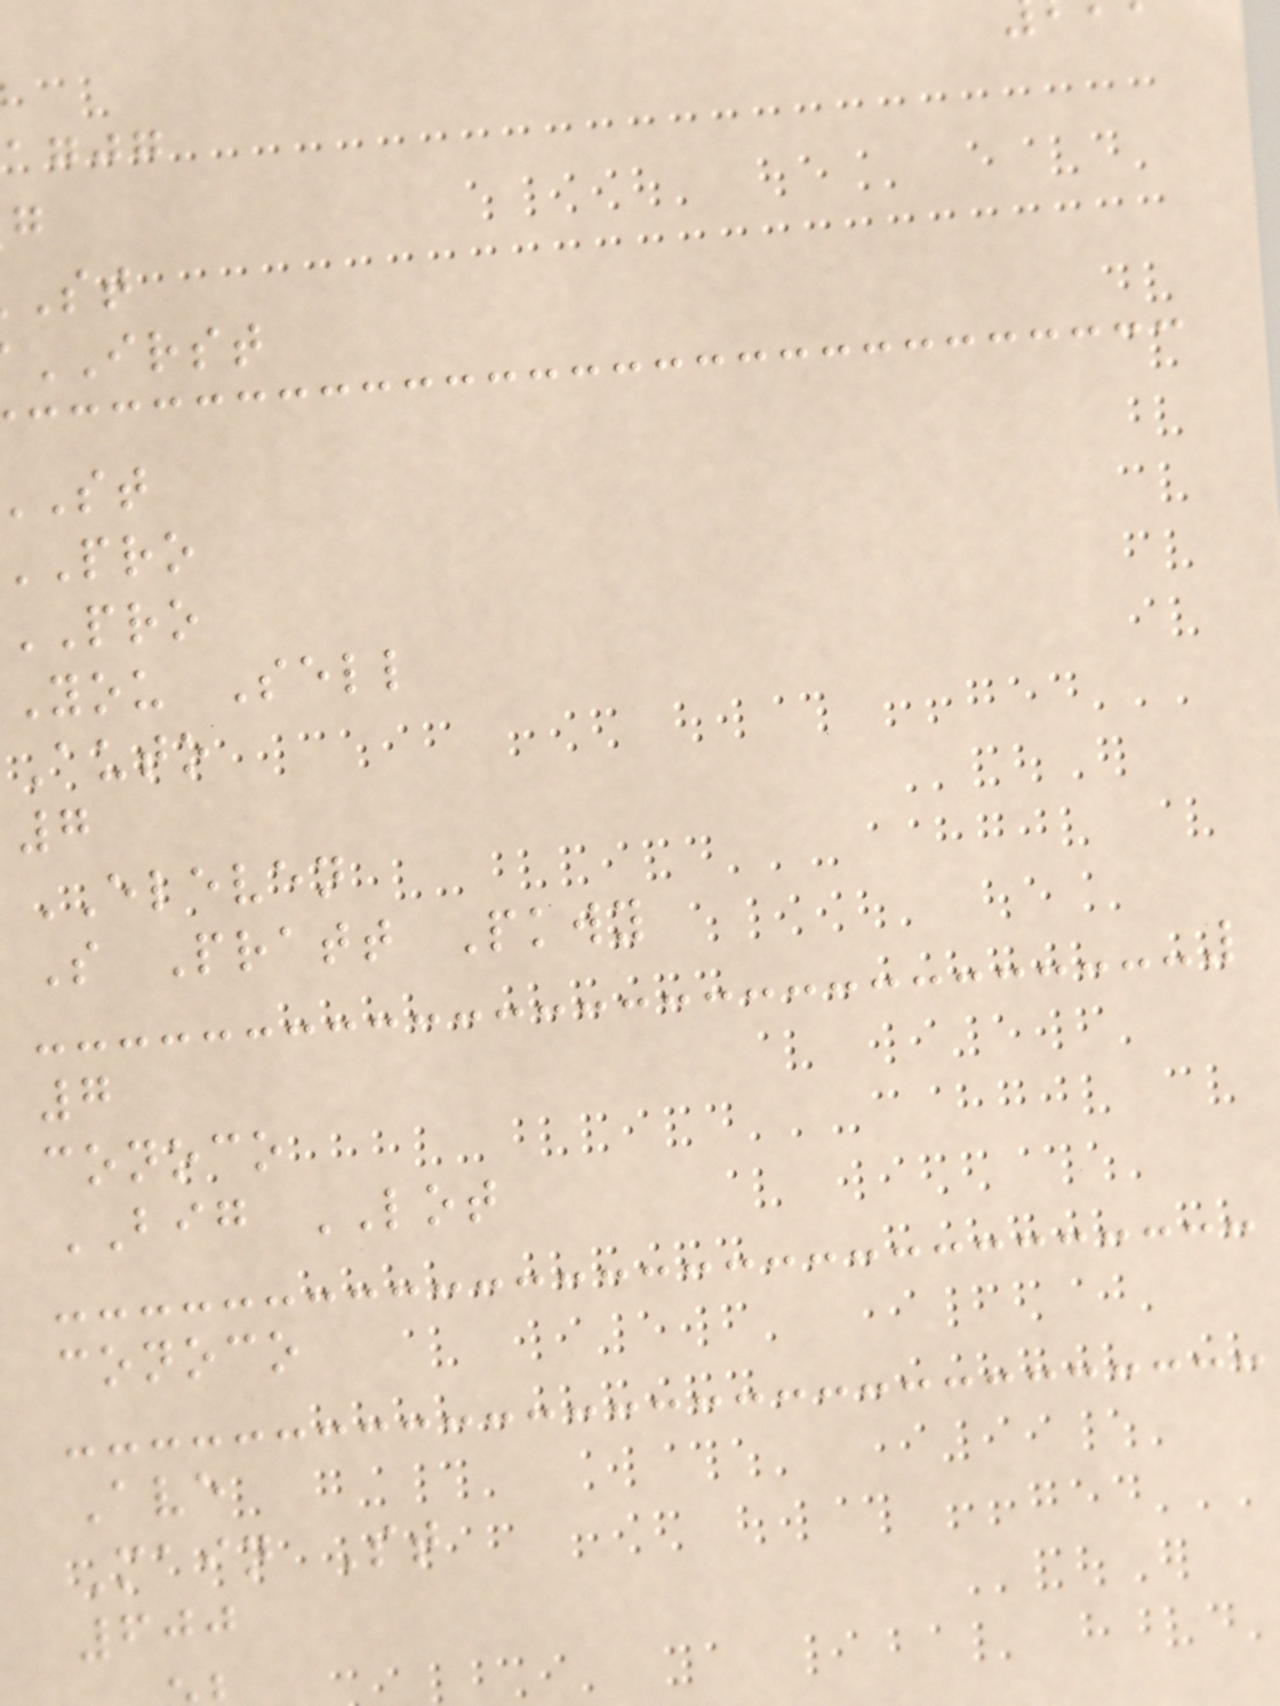agjg
IRST
PRO
You Sell
Auto
7
ELEVEN
S Pratt Pkwy
7
conoco
BIG LOT
conoco
Ave
Main St
600
